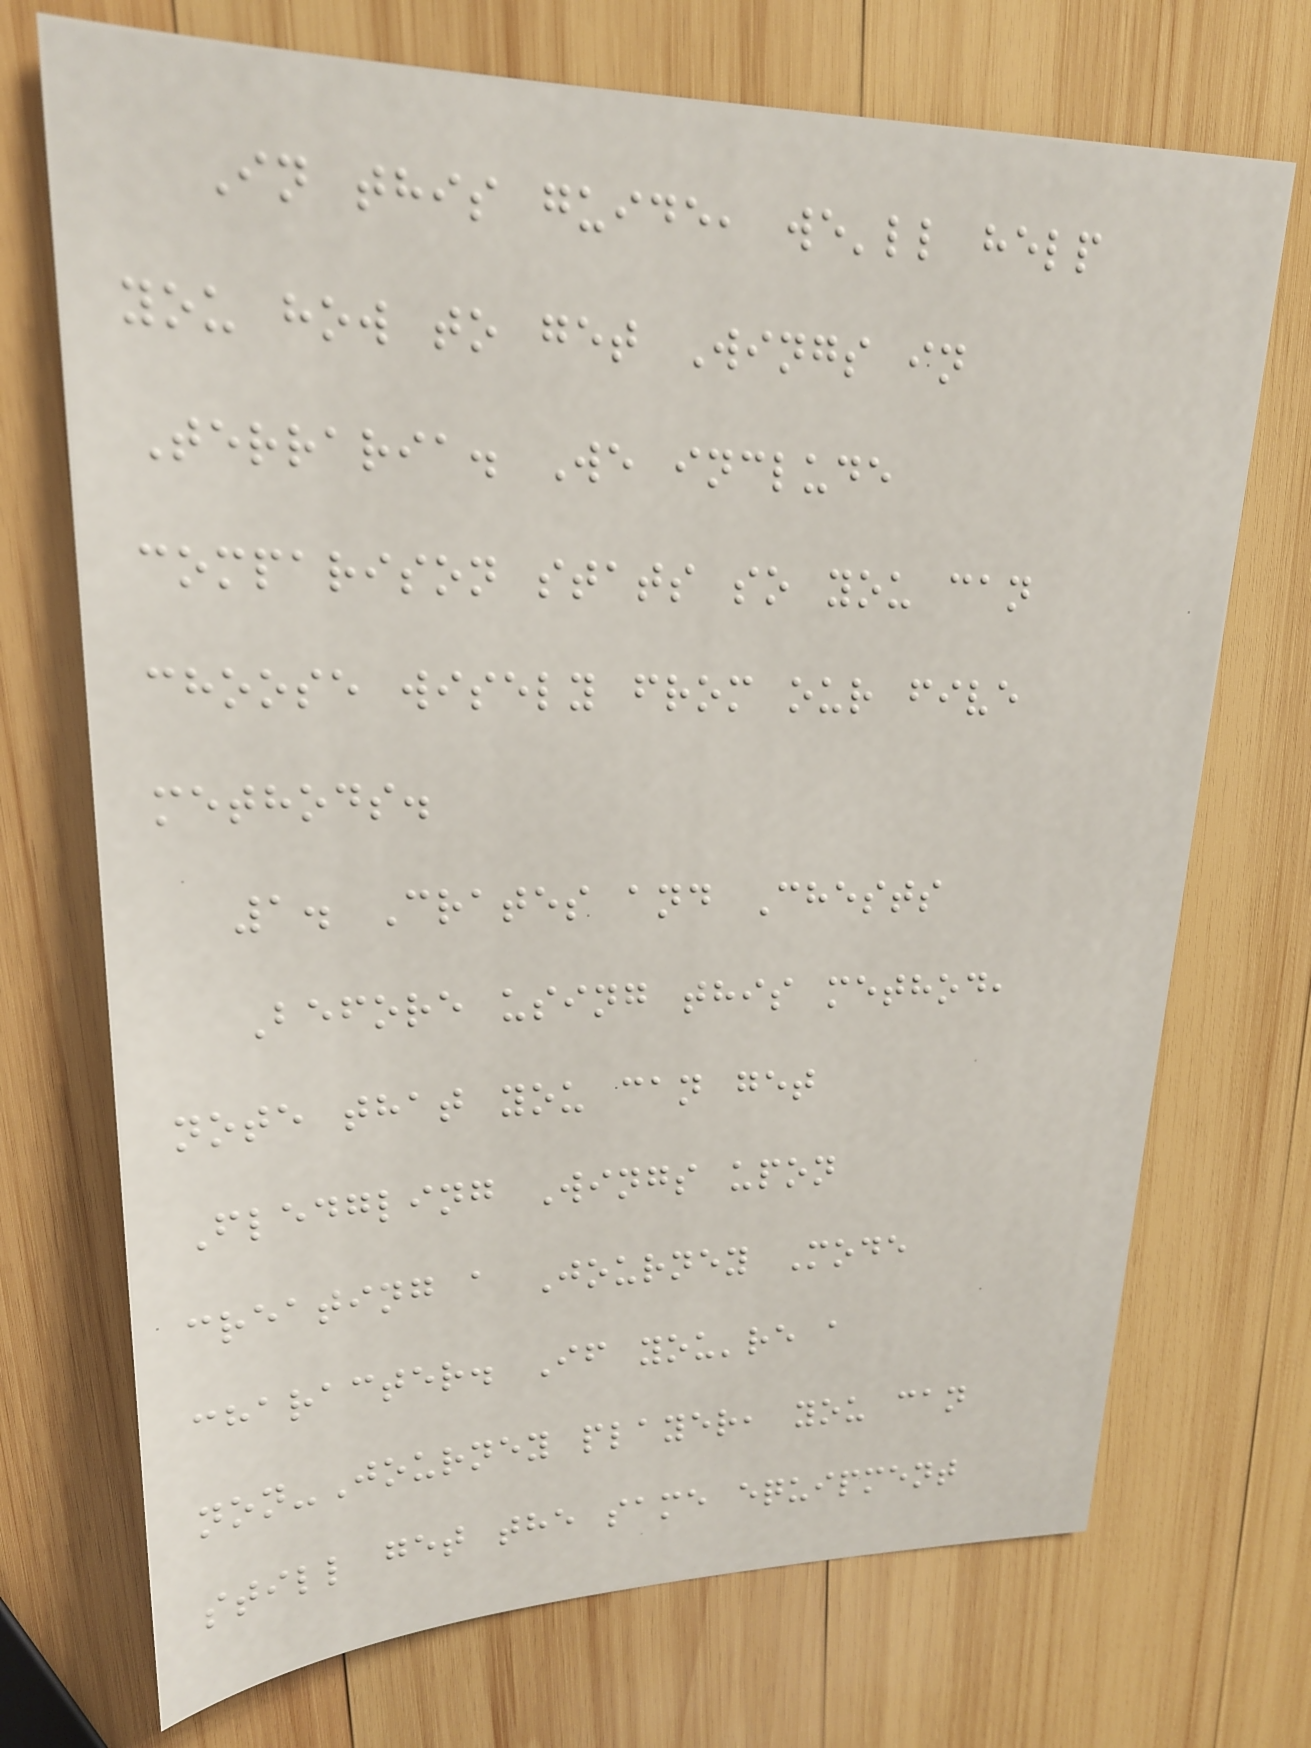In this guide, we'll help
you how to get Wings in
Terraria. We include
comparison stats so you can
choose wisely from our five
methods.
1. Crates and Chests
Before using this method,
note that you can get
Fledgling Wings upon
creating a Journey Mode
character. If you're a
non-Journey player, you can
still get the same equipment
